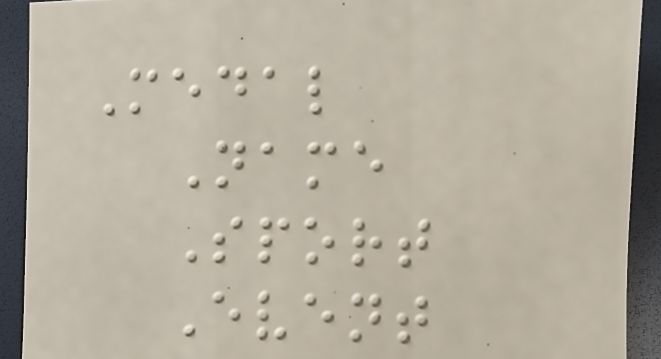Medal
Name
Sport
Event
